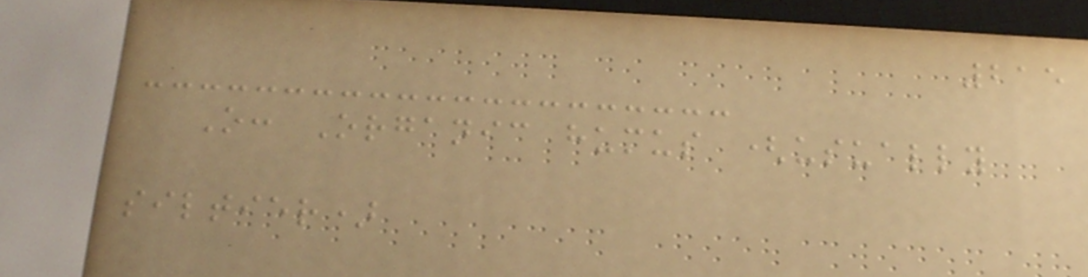215
O: Organic humus (usually
siltier)
